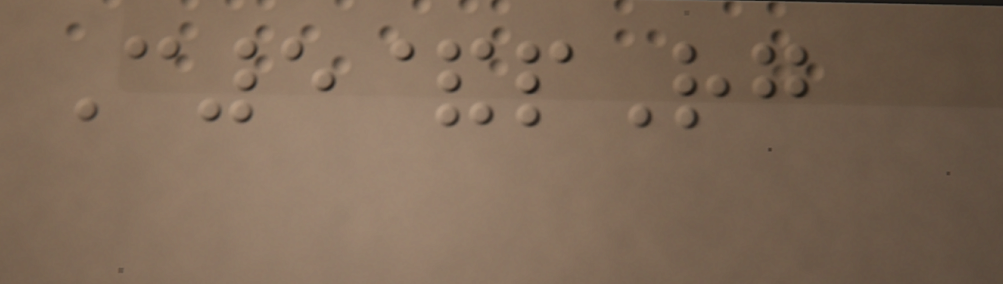C5&pRg
